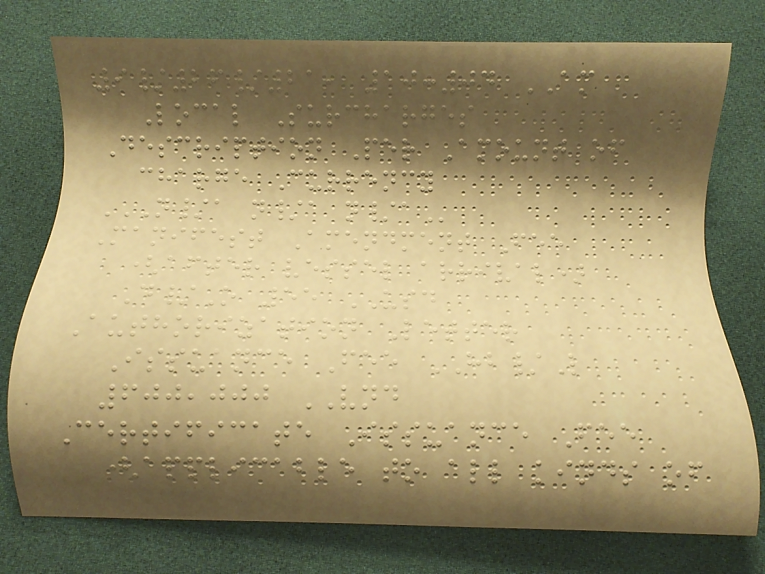9/26/21, 10:04 AM
Local Surcharges
Description Per Amount of
charge Currency
N/A N/A N/A
Manifest Amendment Fee
(after vessel arrival)
D/O 55 USD
Authorization Letter
Issuance Fee HB/L
600,000 VND
Certificate Issuance Fee
(applicable to all kinds of
